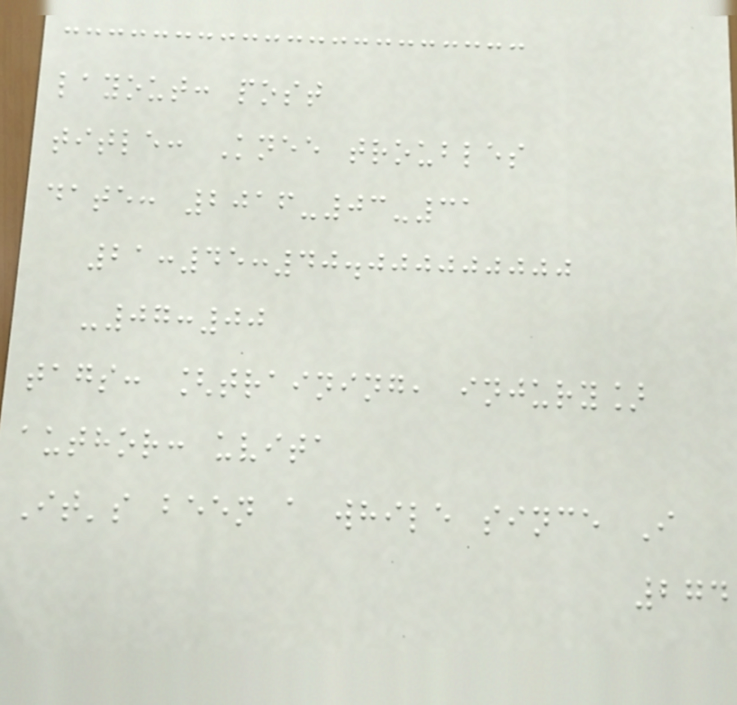layout: post
title: Knee troubles
date: 2016-03-31
21:45:40.000000000
-07:00
tags: [training, injury]
author: uvita
It's been a while since I
274
